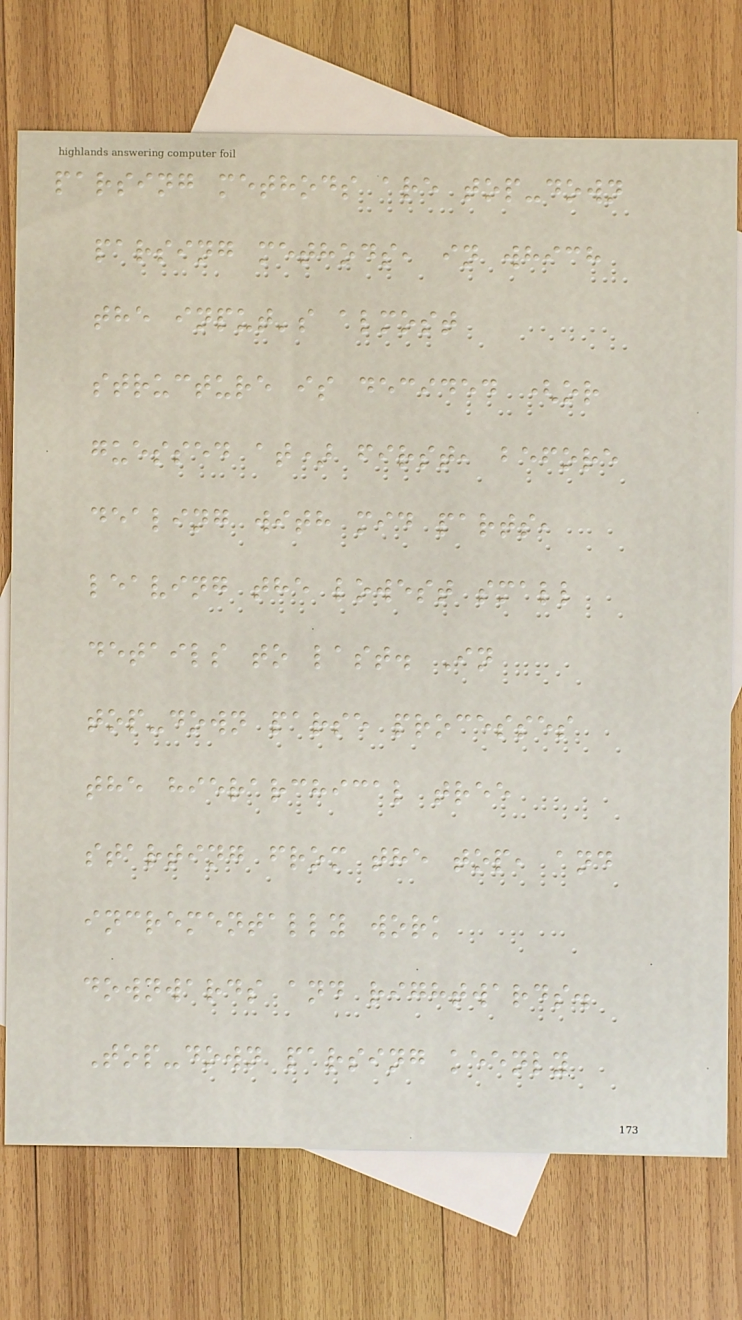parsing methods are top-down
parsing methods, in which
the input's almost
structure is decided (or
guessed at) first, before
dealing with mid parts,
leaving the lowest small
details to last. In
top-down parse processes
the hierarchical tree
starting from the top, and
incrementally work
downwards and rightwards.
Top-down parsing keenly
